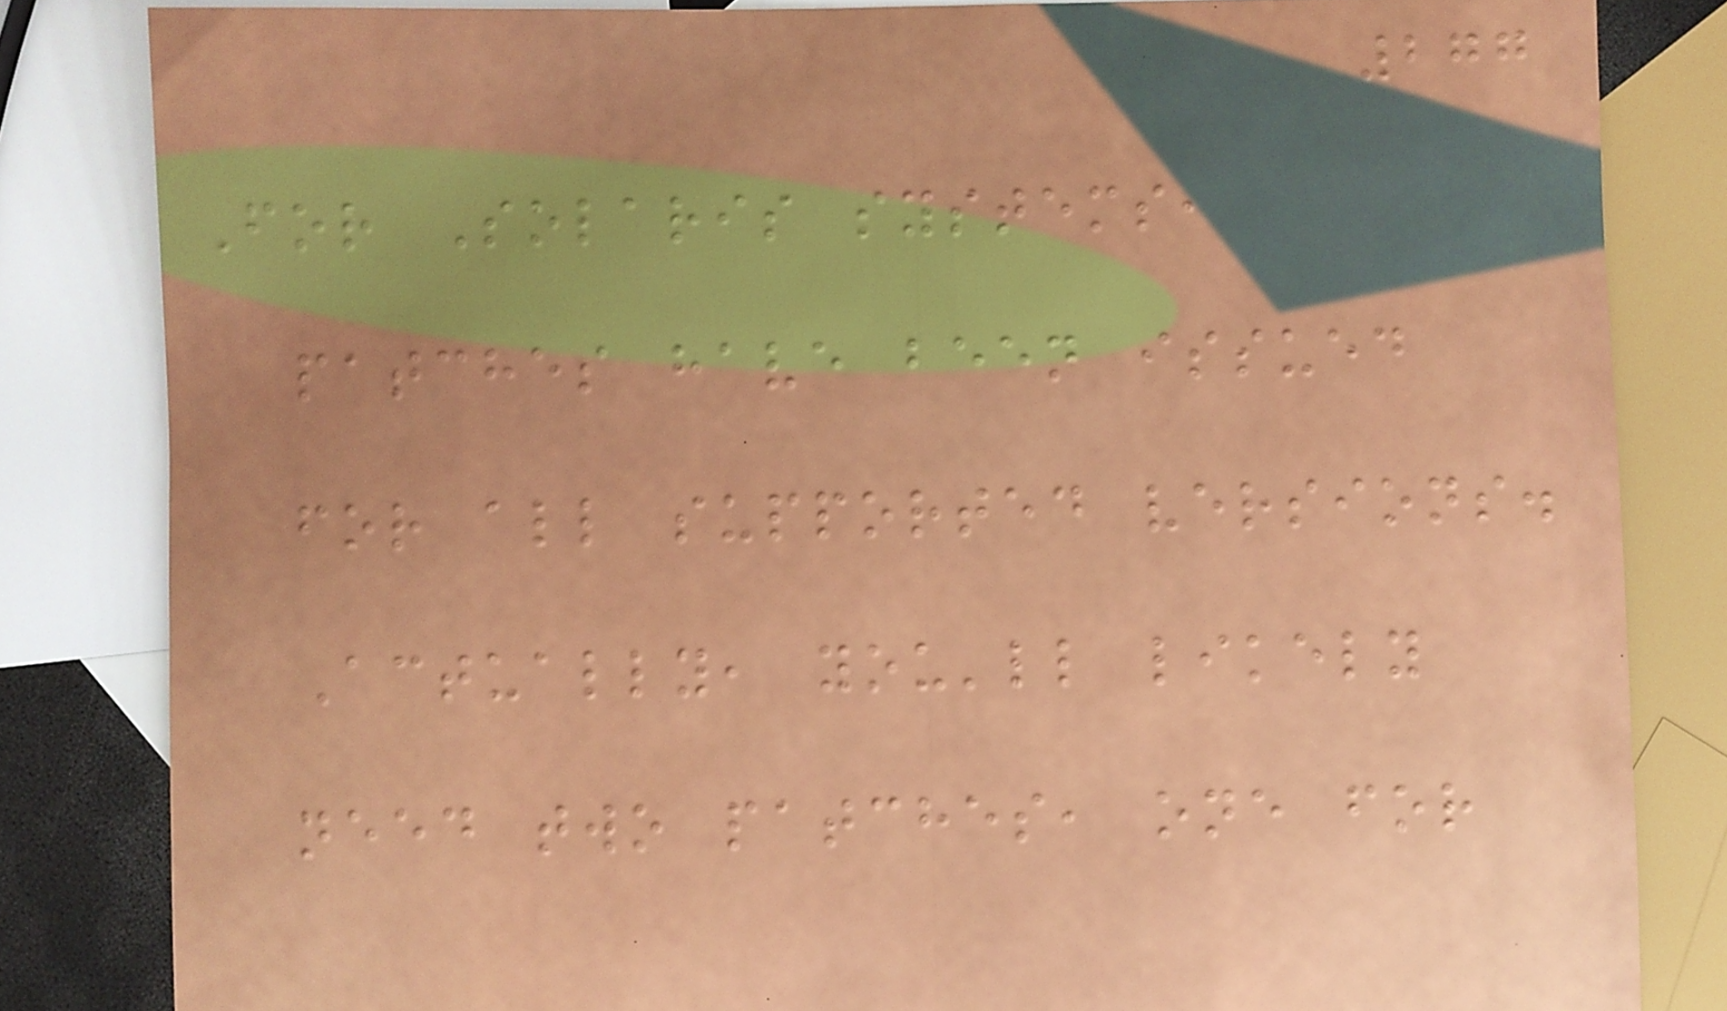277
For Solaris systems,
patches have been issued
for all supported versions.
Actually, you'll likely
need two patches, one for
